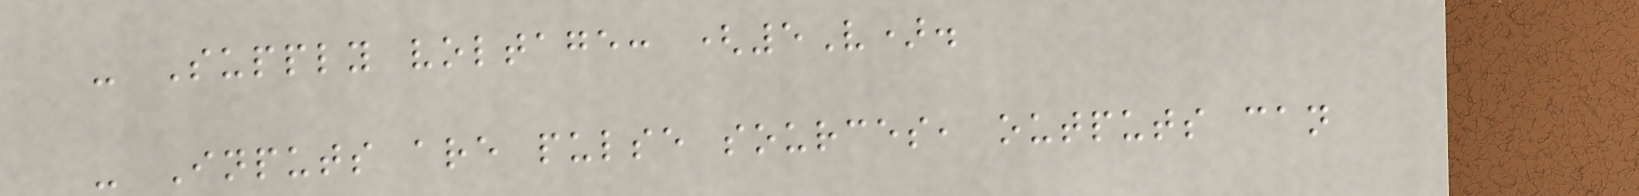- Supply voltage: (5V).
- Inputs are pulse sources, outputs can
